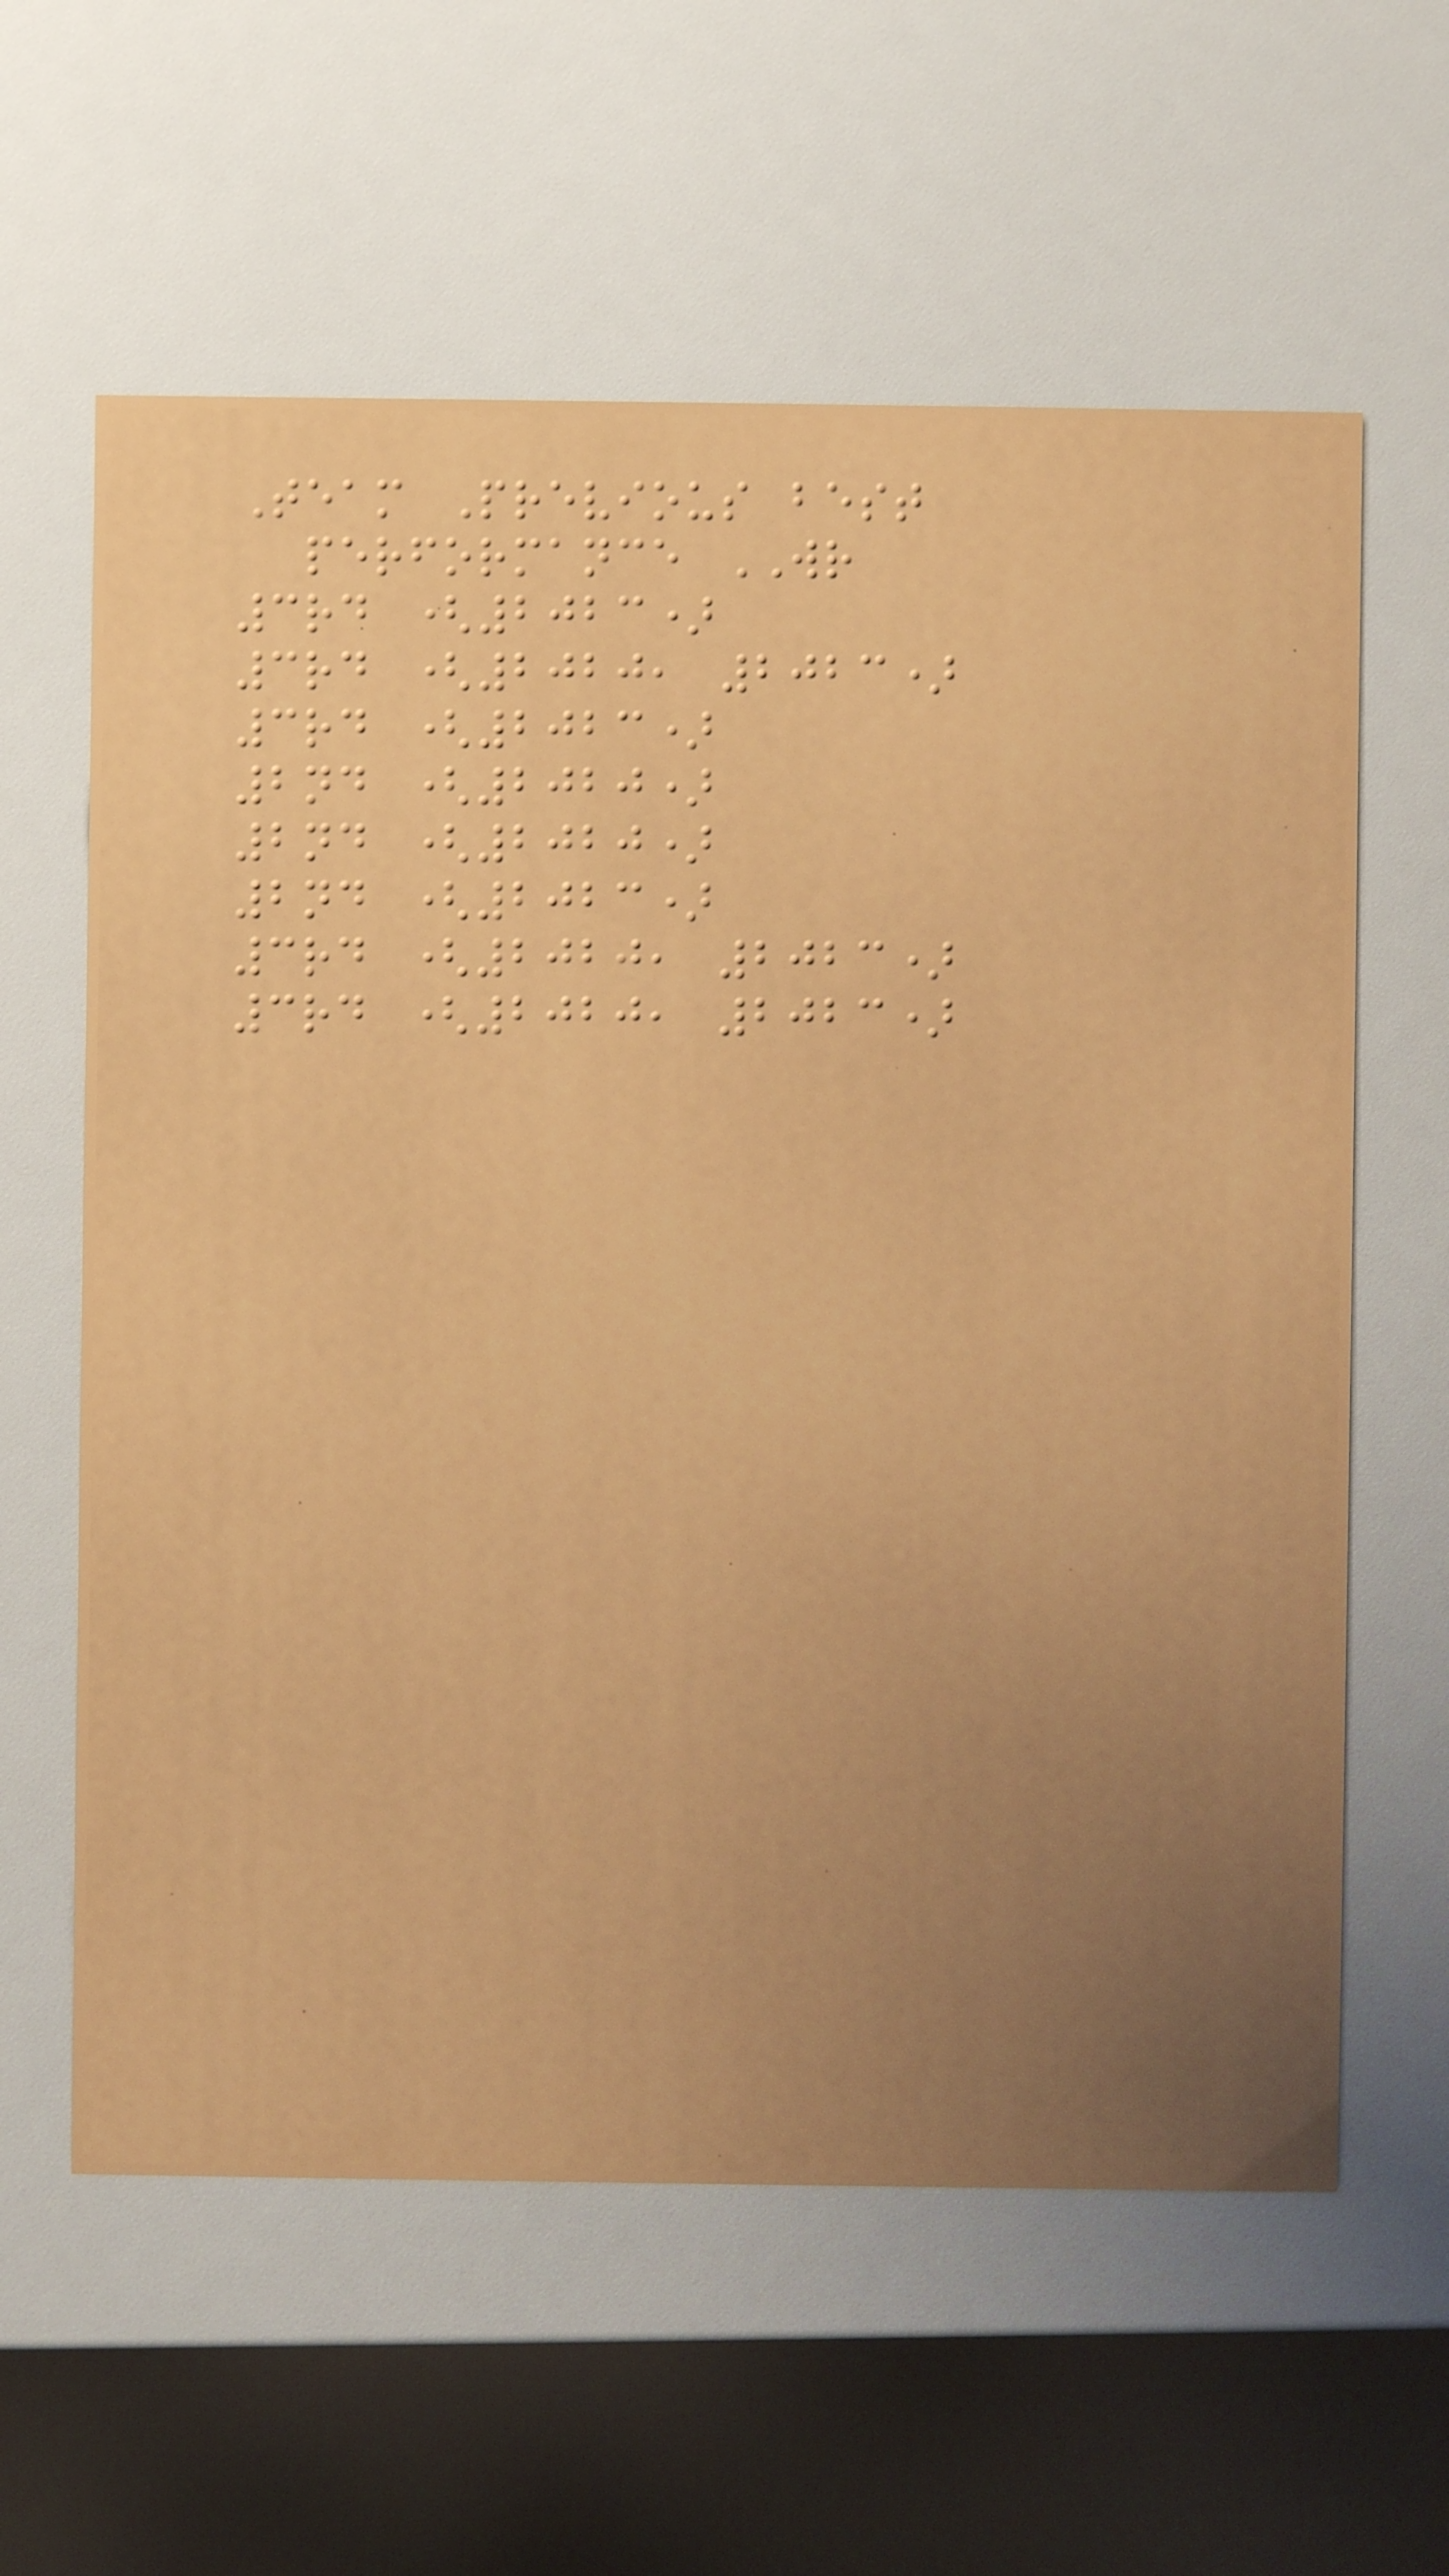Team Previous best
performance WR
3rd (2023)
3rd (2020, 2023)
3rd (2023)
2nd (2020)
2nd (2020)
2nd (2023)
3rd (2020, 2023)
3rd (2020, 2023)
